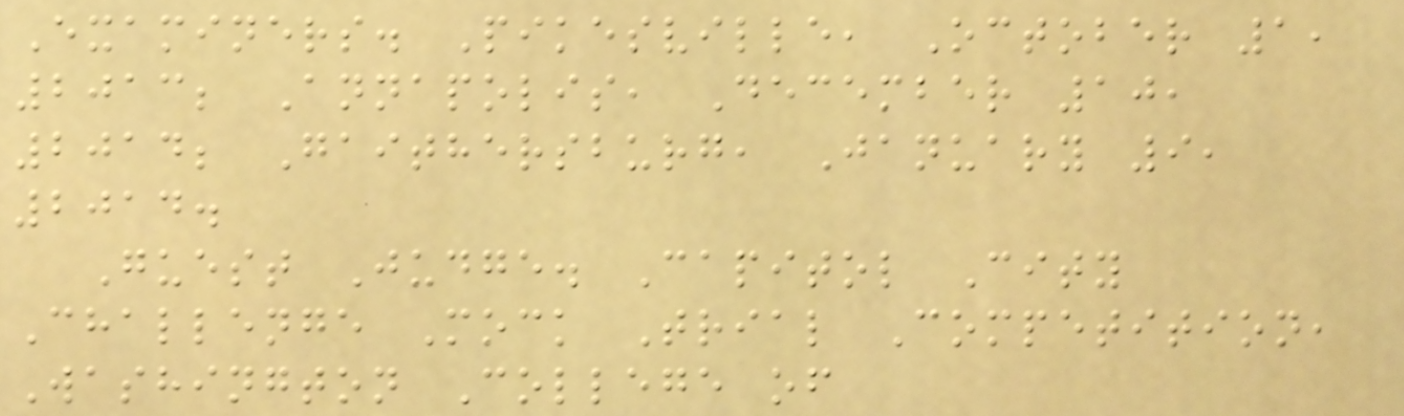Examiners. Pikesville, October 1,
2013; Annapolis, December 10,
2014; Gaithersburg, January 9,
2014.
Guest Judge. Capitol City
Challenge Mock Trial Competition,
Washington College of
